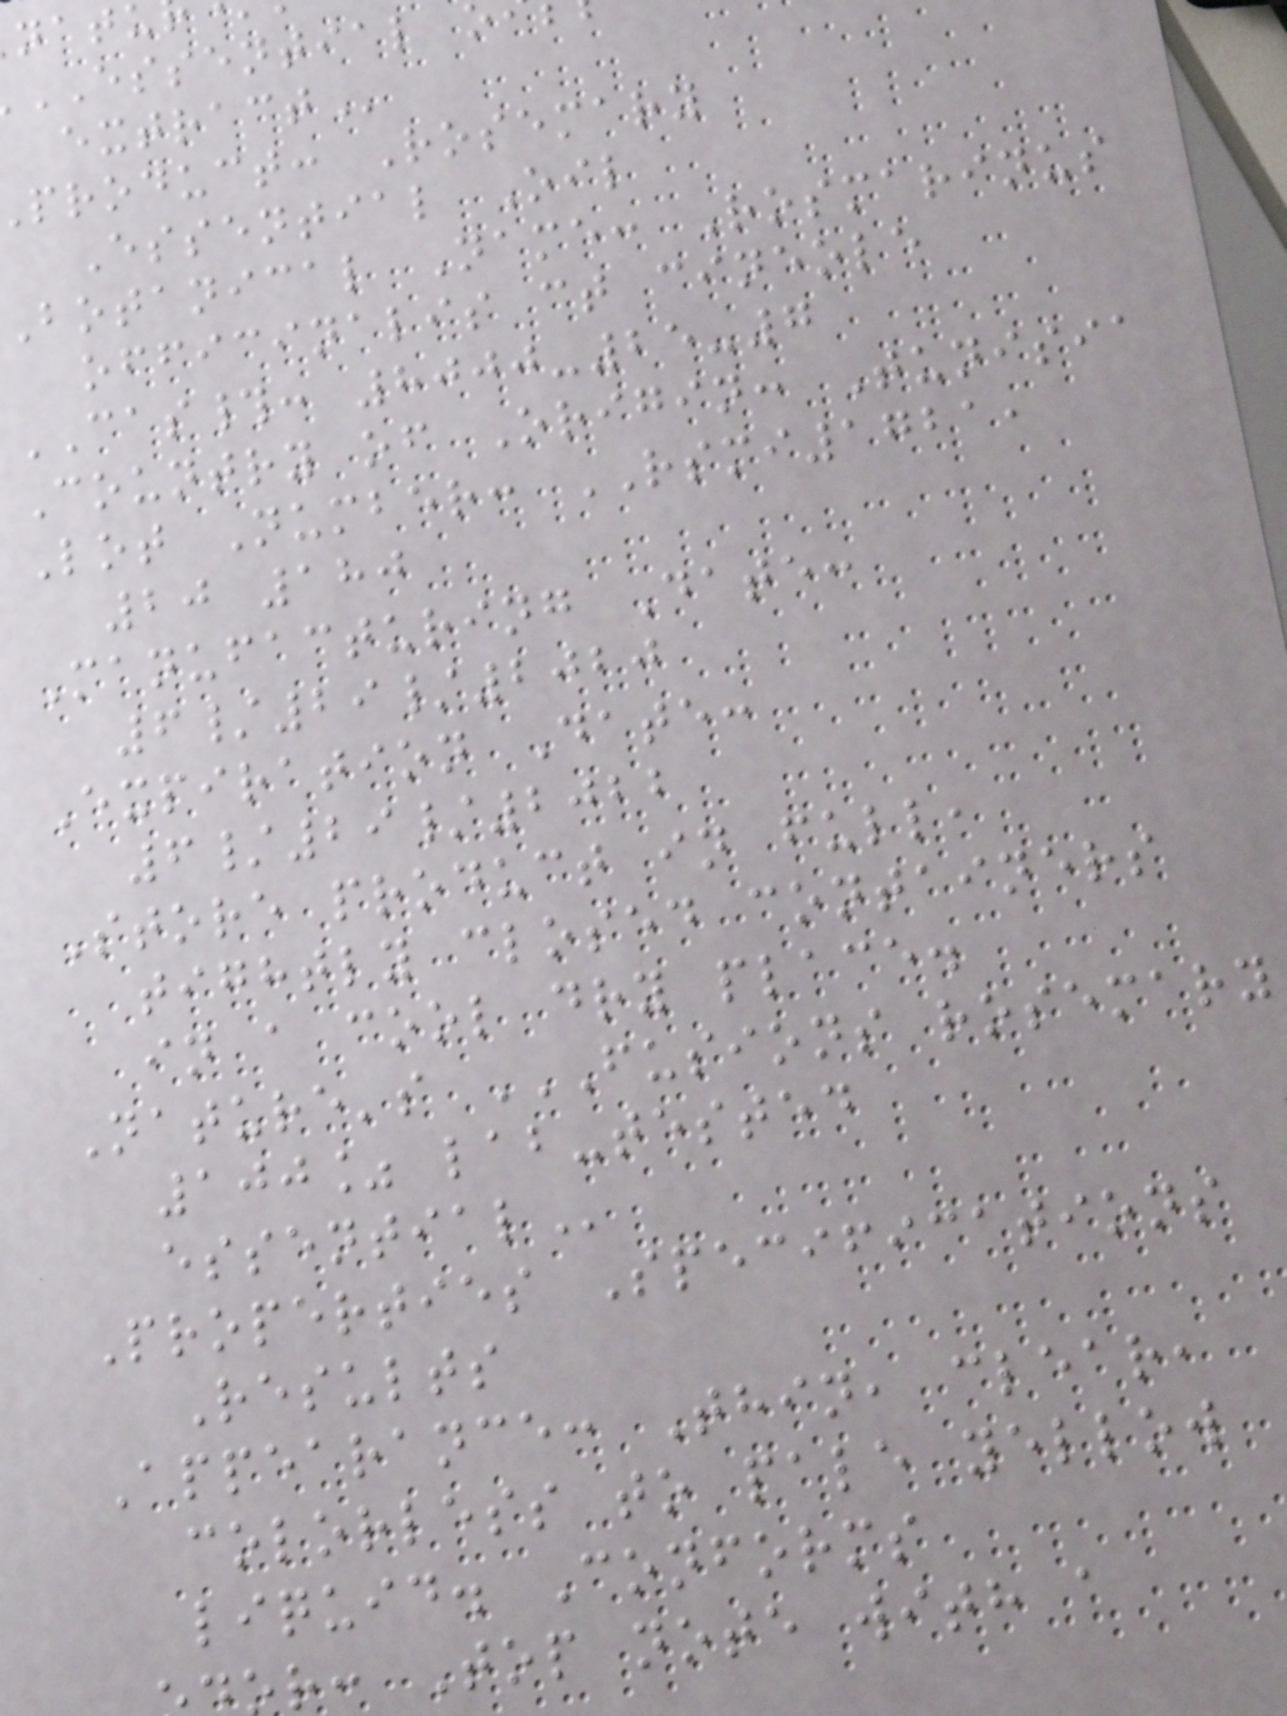ESSENTIAL
product: Rosemary
Essential Oil
Botanical Name: Rosmarinus
officinalis ct cineole
CAS#: 8000-25-7
Country of Origin: Tunisia
Lot Number: RSMI1721,
20 180
Manufacturing Date:
6/29/2020
Expiration Date:
6/29/2022
Store product in full,
tightly closed containers
in a cool dry place.
Nature's FUSIONS ROSEMARY
100% lab-tested
Properties Specifications
Results
Appearance: Thin, clear,
colorless to pale yellow
liquid. Conforms
r: Top note with a
